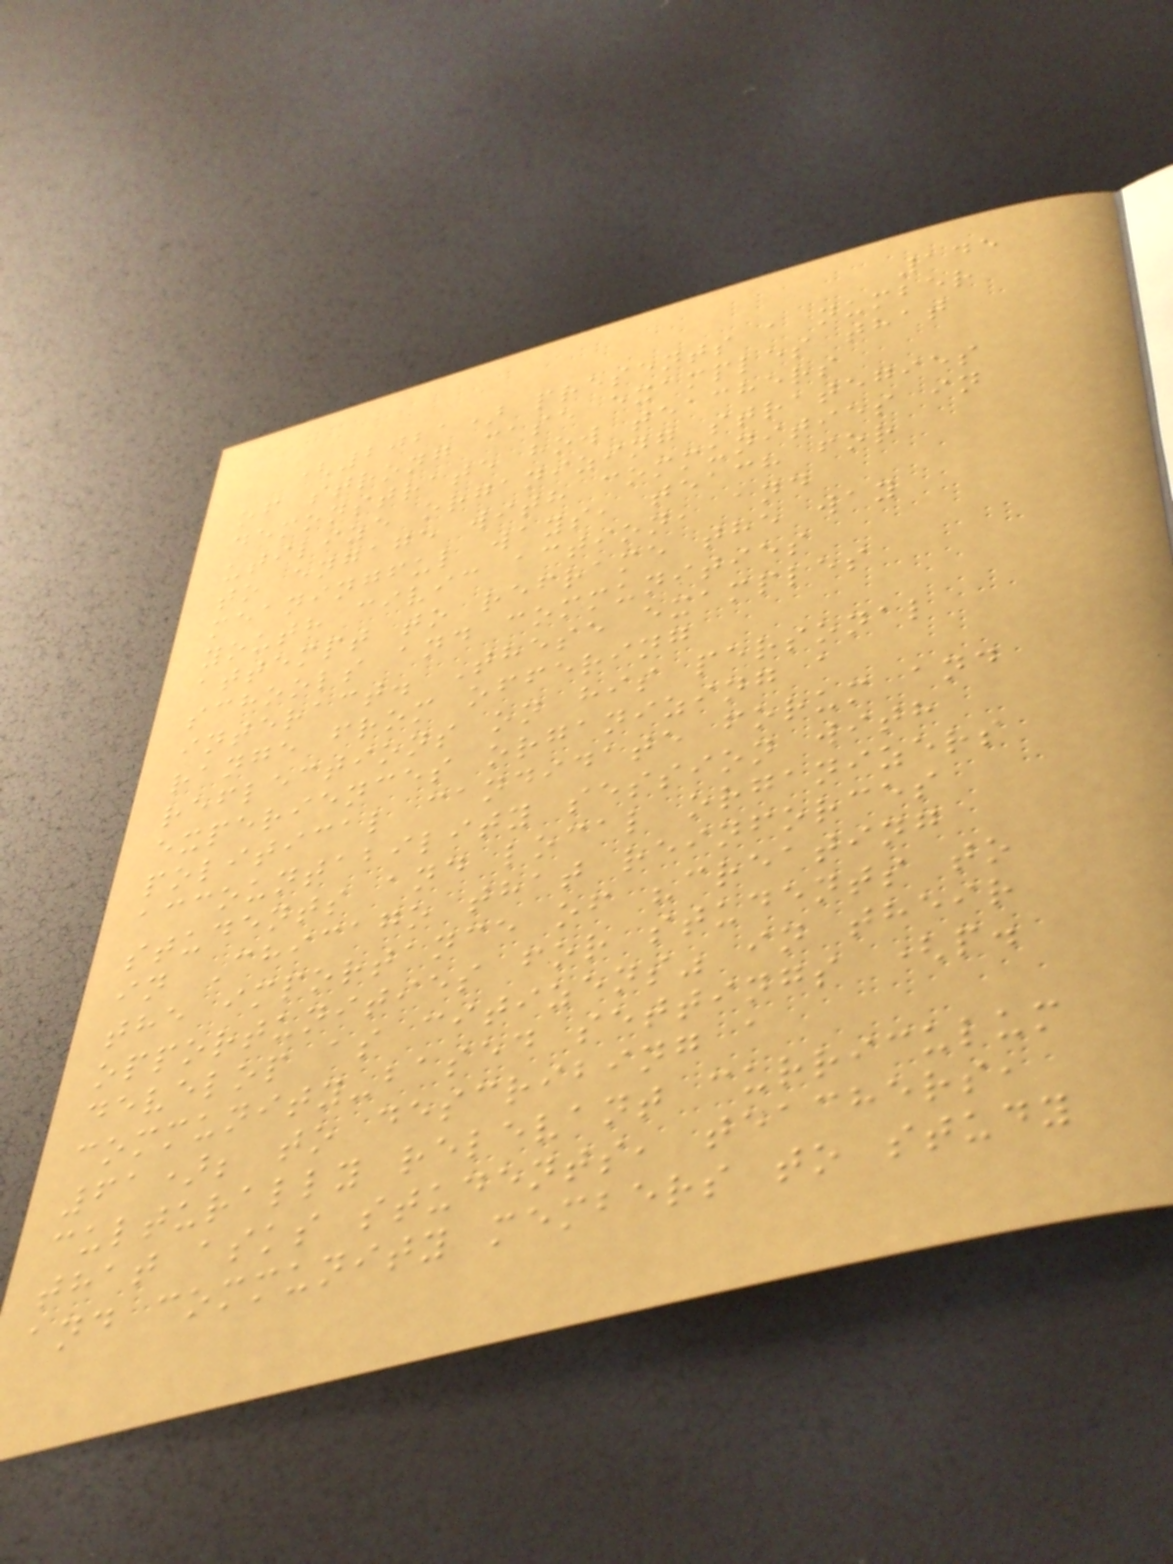145
(2021) presents a number
of strong case examples that
demonstrate how teachers
utilize organizing strategies
to engage with communities in
meaningful ways, teach for
youth civic action, and
attempt to reframe the way
schools and communities
interact. These examples
range from offering
reflections on his personal
experiences organizing a
political candidate forum and
accountability session with
students and local organizers
in Chicago that reinforces
the importance of "creating
opportunities for students to
develop as citizens" in their
community-based settings (p.
61); to describing a
culturally relevant curriculum
that asks students, teachers,
and community members to study
